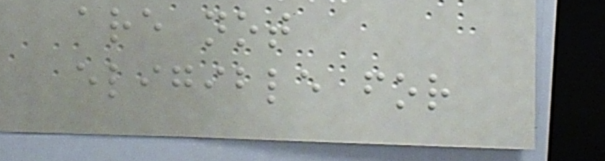are not
eligible for
